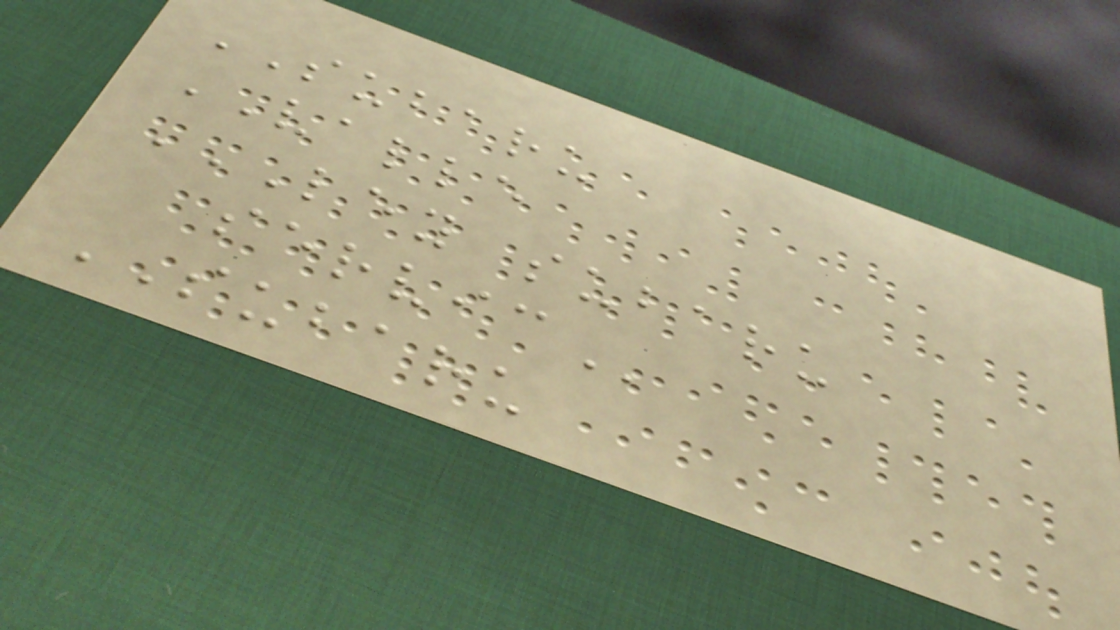SUBARU
VALLE
LEY SUBARU
SERVIC
SUBARU
